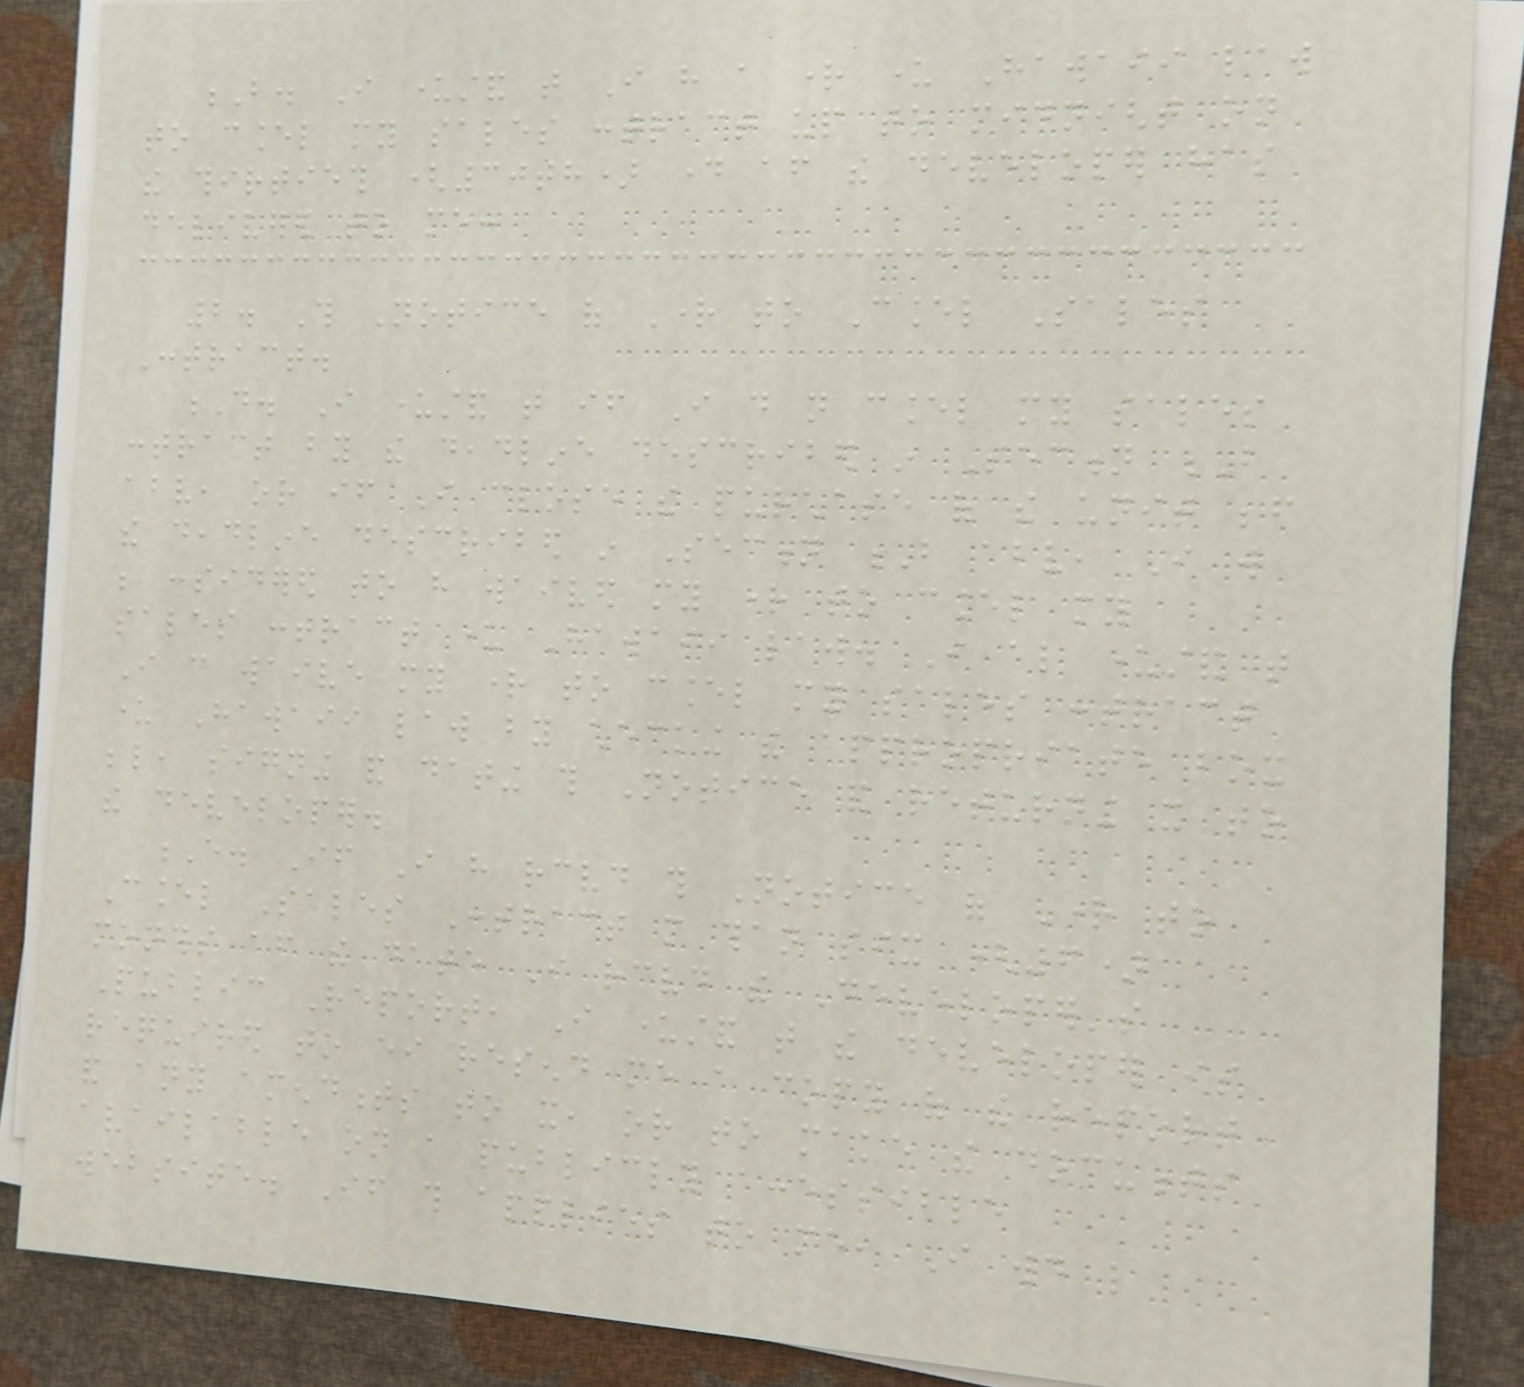B. I understand that I have a right under Hawaii law
to cancel my sales contract up to midnight on
the thirtieth (30th) day after the developer has
delivered to me:
2. This Notice of Right to Cancel Sales
Contract.
D. I understand that if I do not cancel my sales
contract by the deadline described in Section B
above, or if I close the purchase of the unit before
the deadline described in Section B above, I will
be considered to have waived my right to cancel my
sales contract under Hawaii law. I also understand that
I can waive my right to cancel my sales contract
under Hawaii law by checking the appropriate box
below, signing and dating this Notice and returning it to
the developer.
E. If I have received this Notice of Right to
Cancel Sales Contract more than six (6)
months after the date I received the Developer's
Public Report, I understand that the developer is
required to either resend me a copy of the report
and any amendments to it, or to make the documents
available on a publicly accessible
website. If this applies to me, I would like
